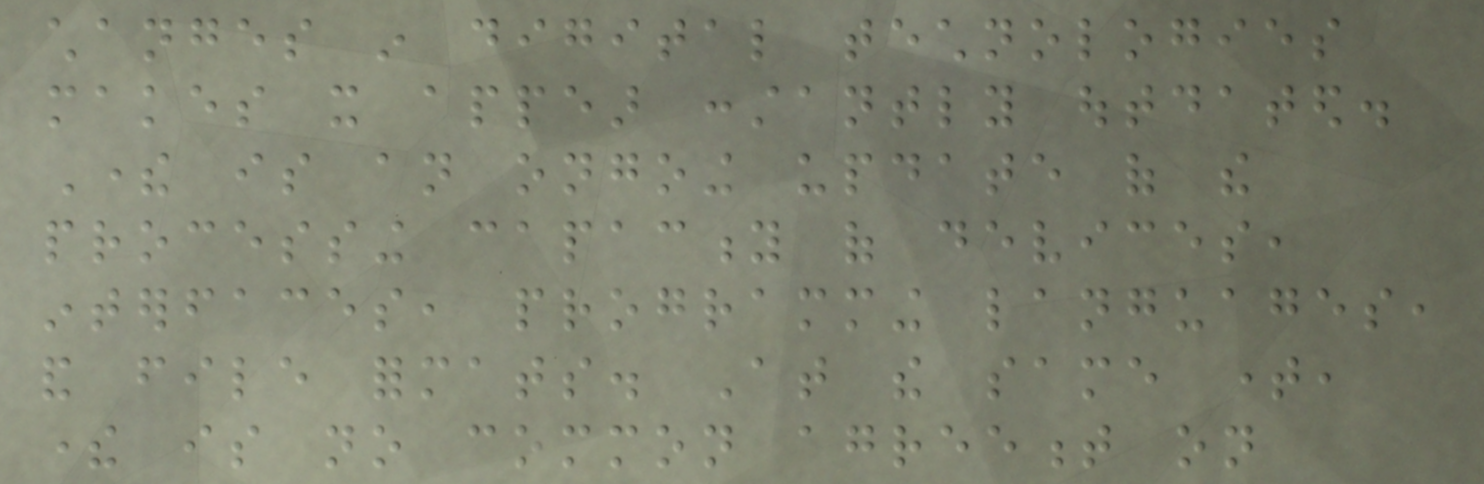changes in digital technologies
makes it appear constantly outdated.
There is an ongoing update of the
processing capacity of devices,
interfaces, programming languages,
and file formats. At the same time,
there is no common agreement on
